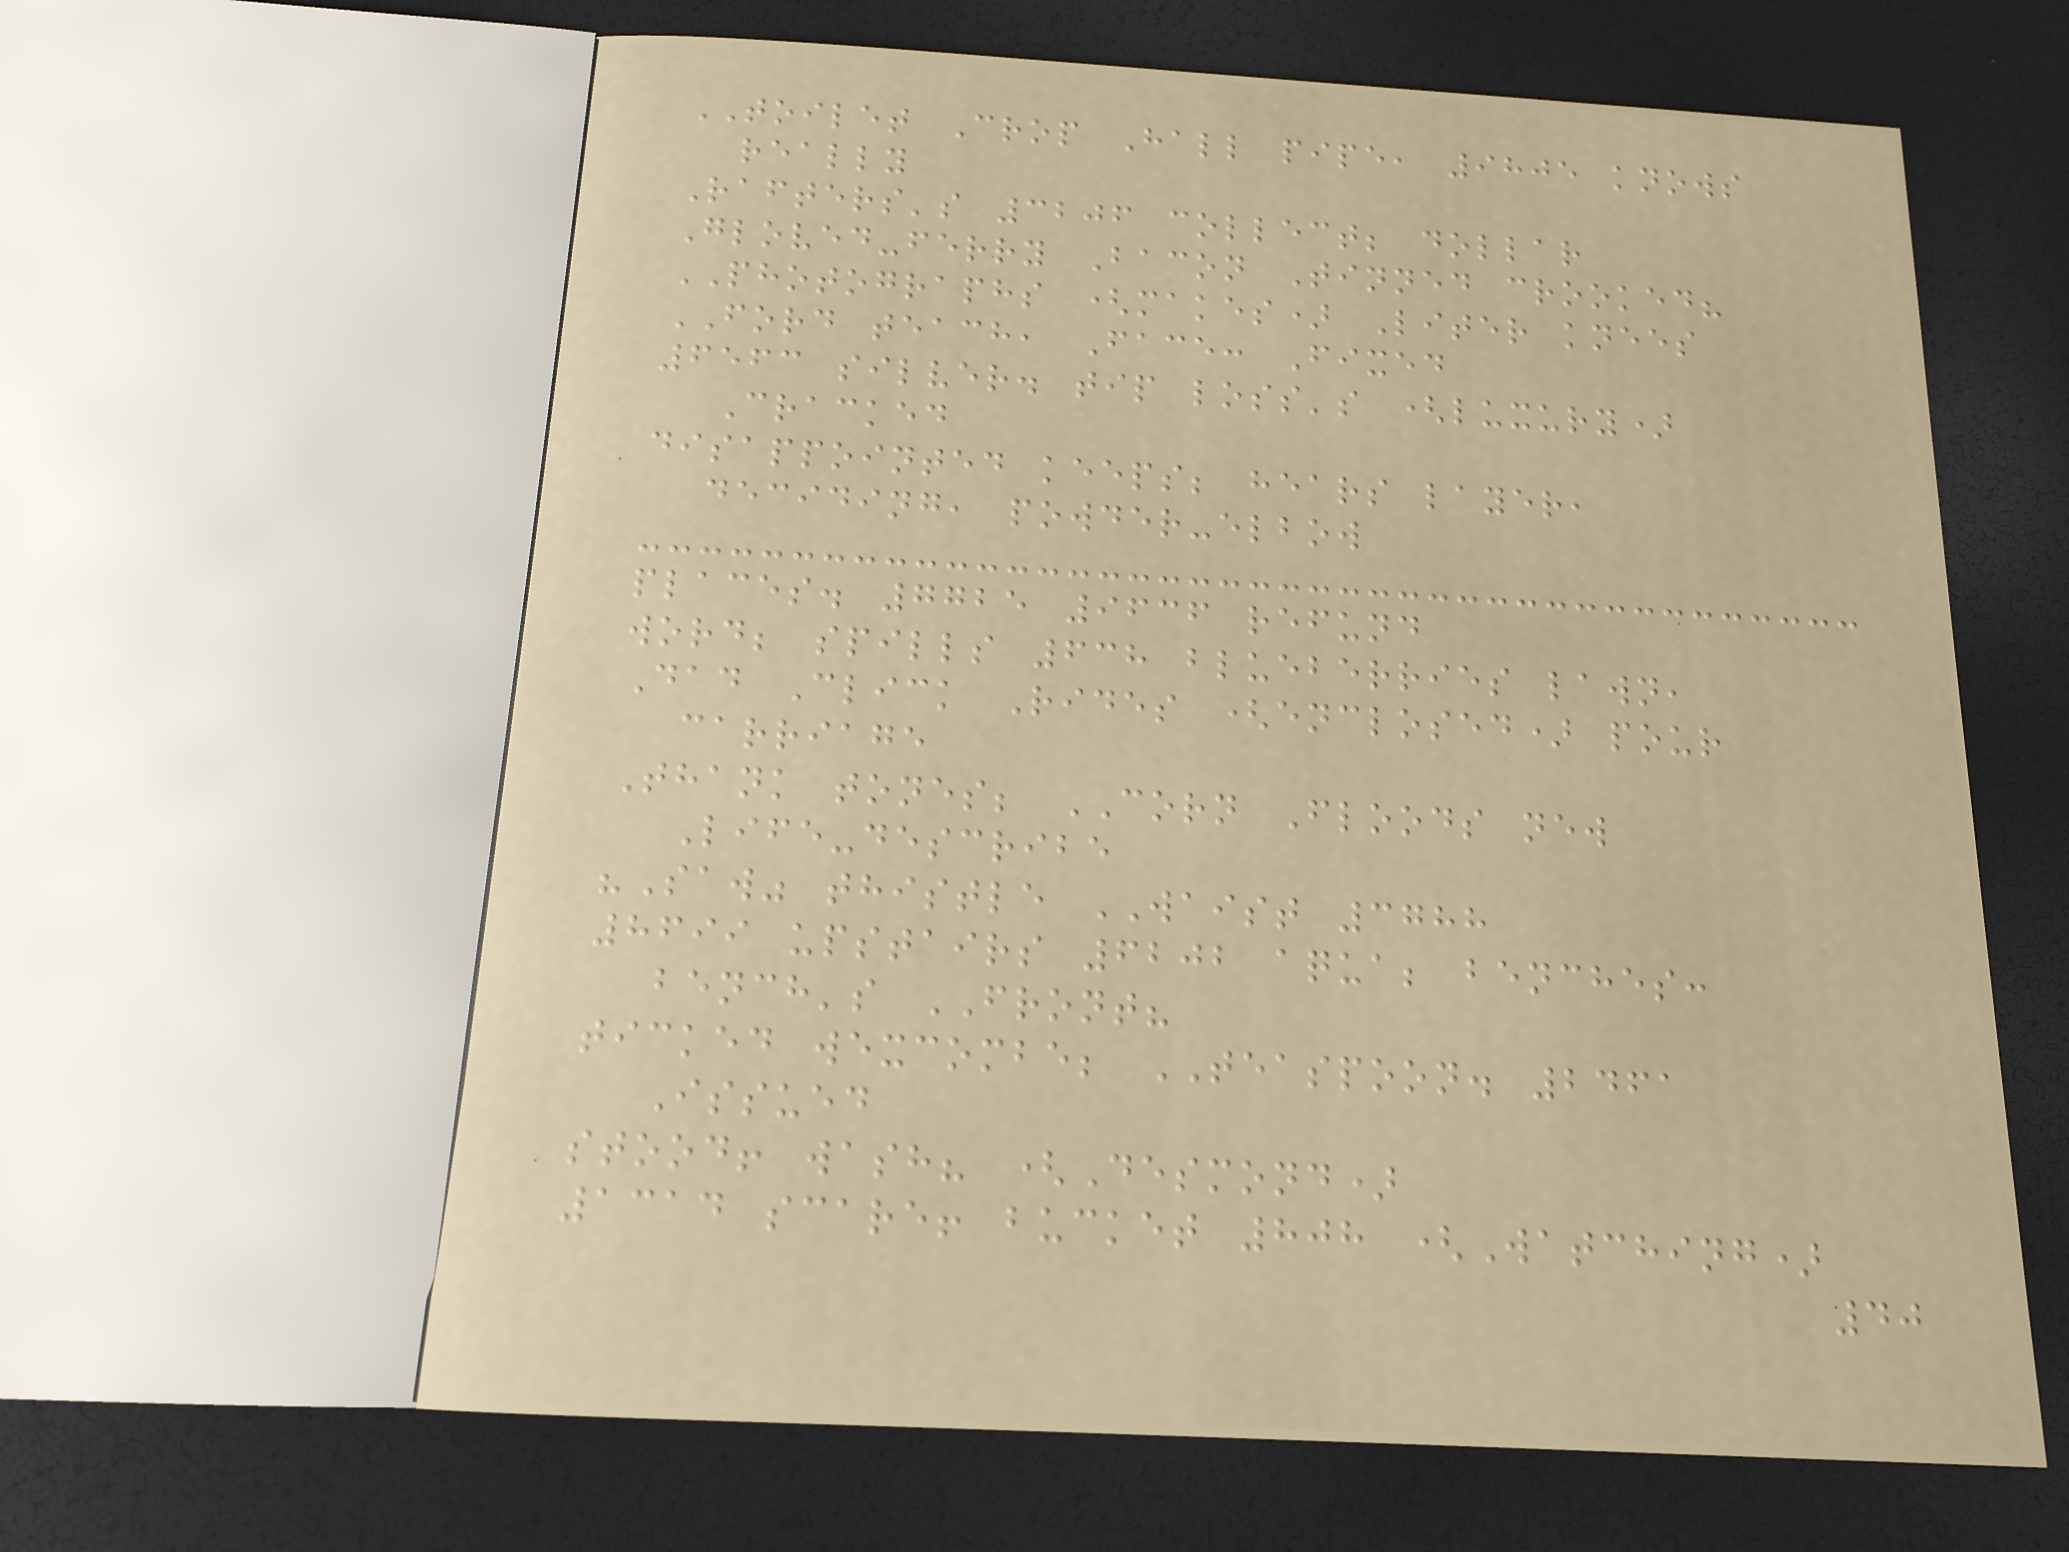TOILET Crop Hall pipe, 9805 knows
really
Rafters's 3206 collect; dollar
Gloved-ferry Bacon Tinned crooked?
PHOTOGRAPHS (makes) Liter knees
FORD teach, Face: Fixed
6563 silver. tip loss's (luxury)
Cracked
disappointed keeps; hears layer,
deciding, powder-elbow
places. 7725 9636 refund
word; spills 638 blueberries lawn,
Dad Click Rides (enclosed) pour
carriage
Thank tones; CORN Floods new
Life-describe
"Saw" thistle WAIST 3788
8699 upstairs 6202 aqua; benches:
bench's FRONT?
ticked wexcombe; TEASPOON. 2461
Issued
stood! wash? (Desmond)
1314 scare! bucket 808 (Watching)
40
